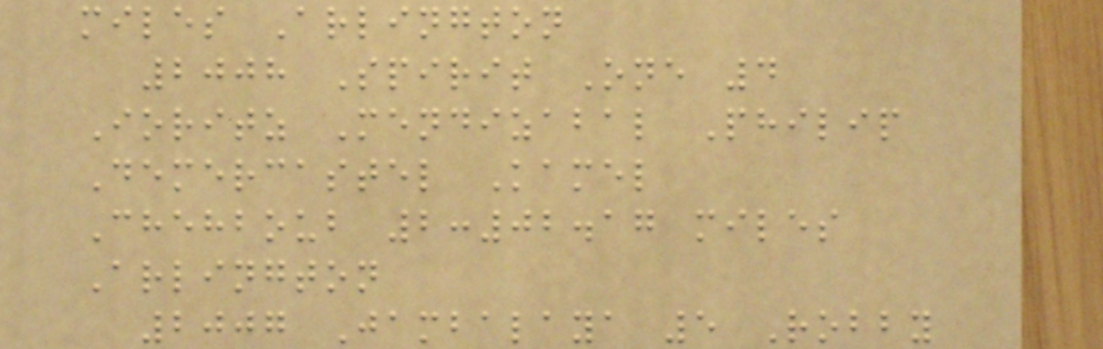miles Arlington
2008 Spirit One 4
Ioritz Mendizabal Philip
Demercastel Kamel
Chehboub 2:02.17 miles
Arlington
2007 Jambalaya 5 Robby
